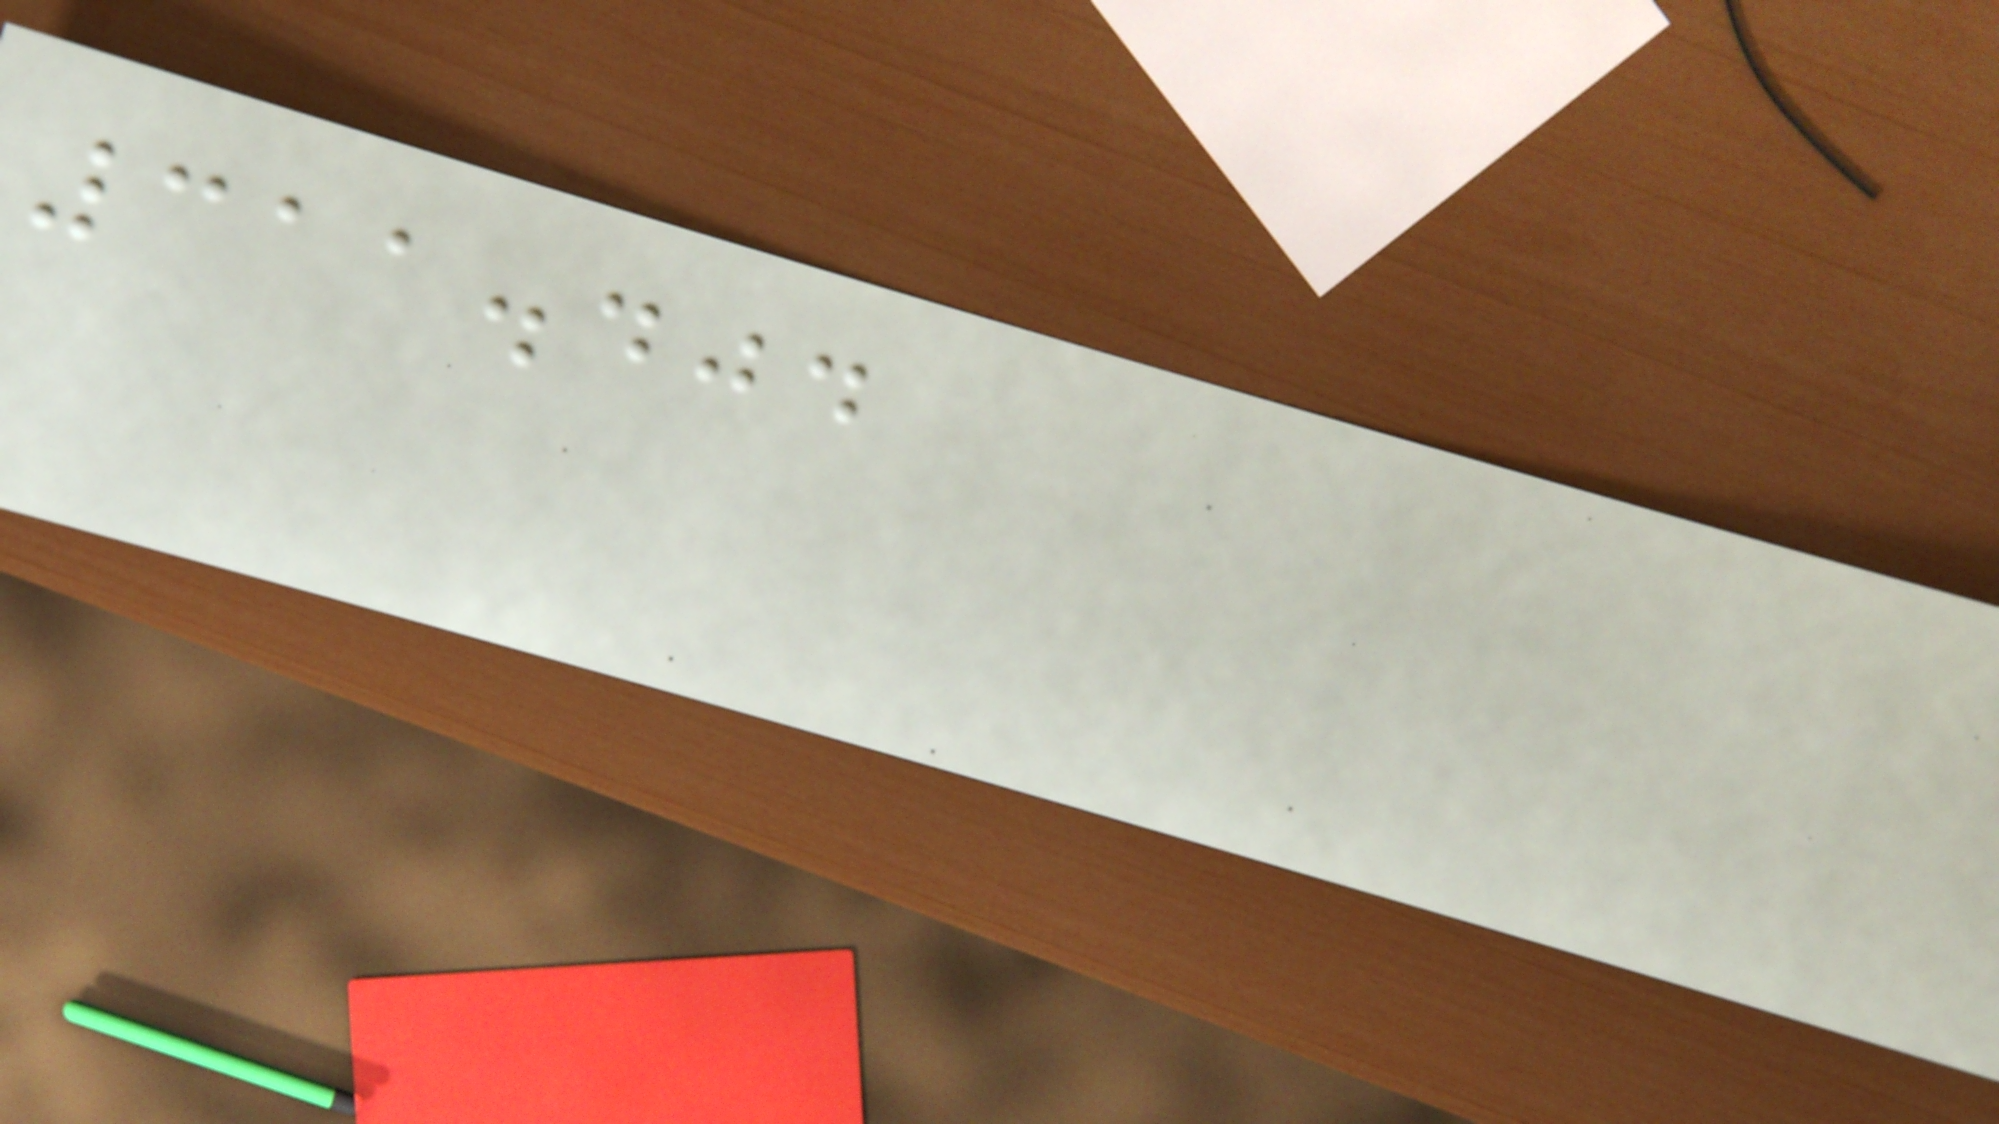311.404
